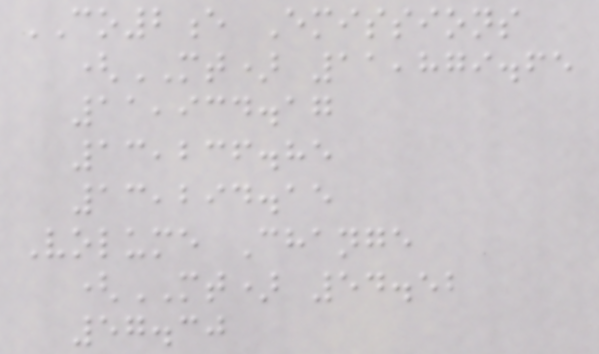CO2e Emissions
(MT) 11,879.65
11,934.17
13,236.85
13,294.15
Volume Change
(MT) 54.52
57.30
